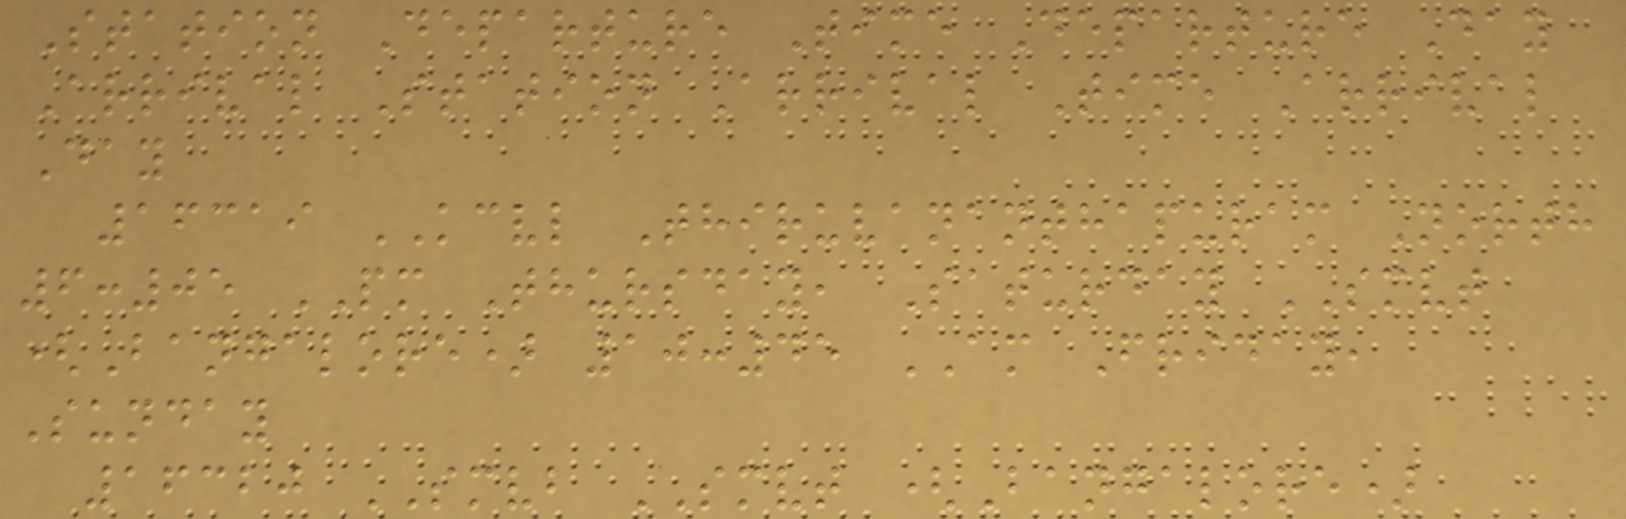Station Departure Time Departure Day
Arrival Station Arrival Time Arrival
Day
16319 KCVL Thiruvananthapuram North
6:05 PM Thursday, Saturday SMVT
(Bangalore) 10:45 AM Friday,
Sunday
16320 SMVB SMVT (Bangalore)
